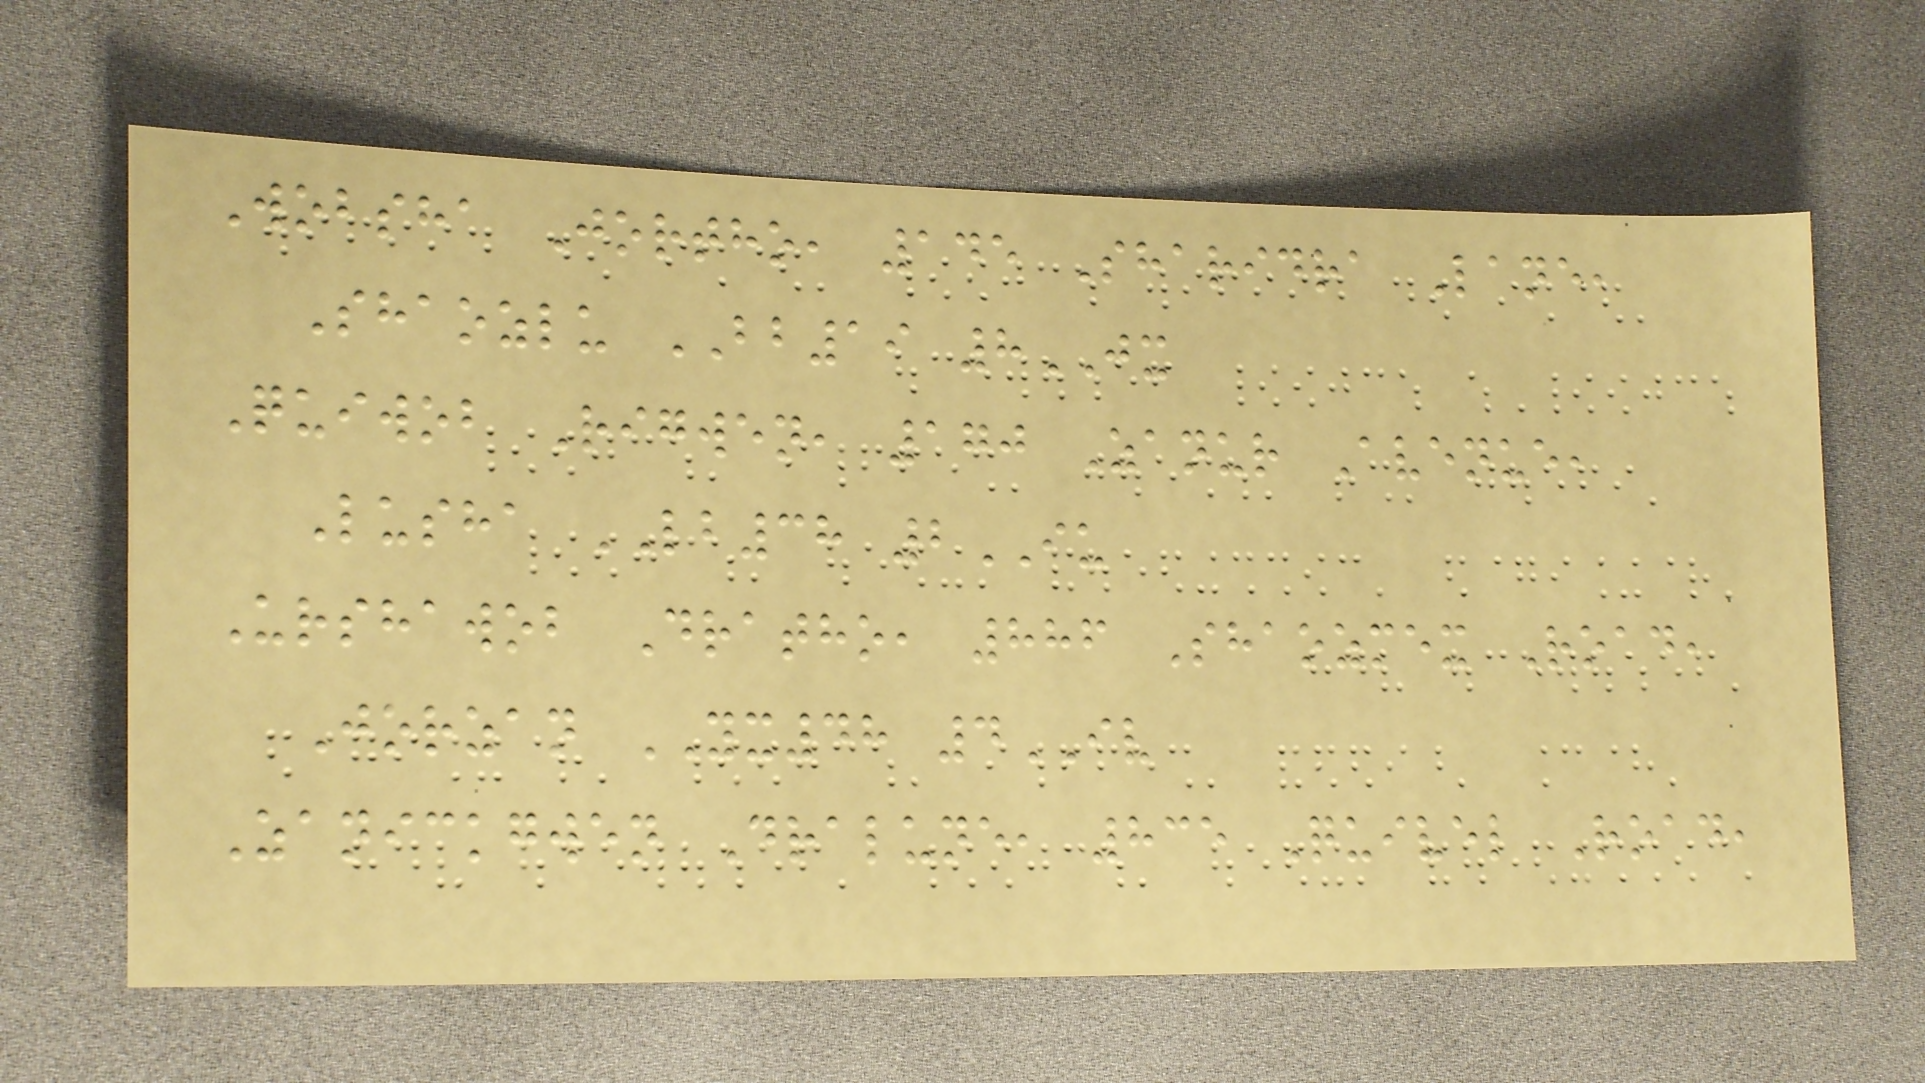Wobsha Jortho, 145 Sharidra Lane,
Shaozlu BB19 8JX
Quiwob Rigwen, 170 Zanur Avenue,
Lusha LB38 2IU
Urshawob Dratho, 886 Shaozmex Road,
Jorzan YX48 4IV
Zanickgwen Dralune, 835 Quivel Road,
